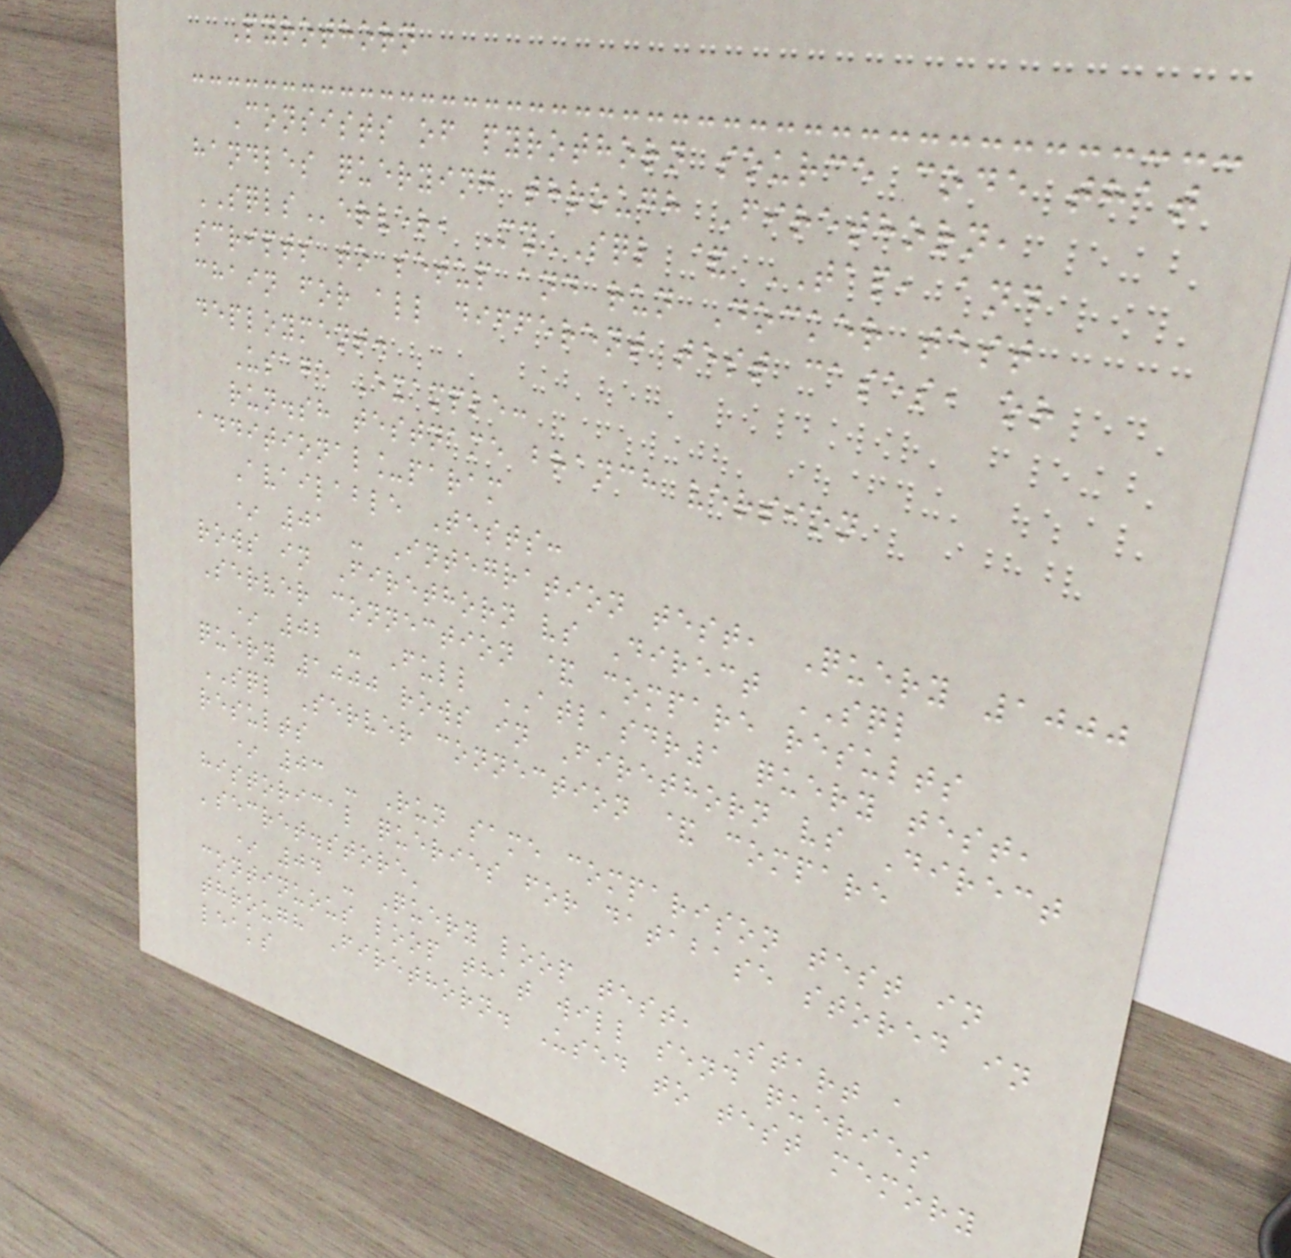Pyrothorn
Consists of pyrothorn source code that
handles querying through Firethorn,
SQLServer, MySQL & TAP, and
scripts to setup and run Docker test
chain for all different test cases, or
deployment.
Usage Example:
run.sh testname branch version
additional_param
Available Tests:
* 01 - Integration test, Query 1000
rows in Firethorn vs Direct SQL
Server connection & compare results
* 02 - Full ATLASDR1 query test,
query 1000 rows in Firethorn vs Direct
SQL Server connection & compare
results
* 03 - Run same comparison test in
historical queries for database stored in
'secret.store'
* 04 - Query loop test, Start a
continuous loop that will send queries
through Firethorn. Used to test memory
leaks
